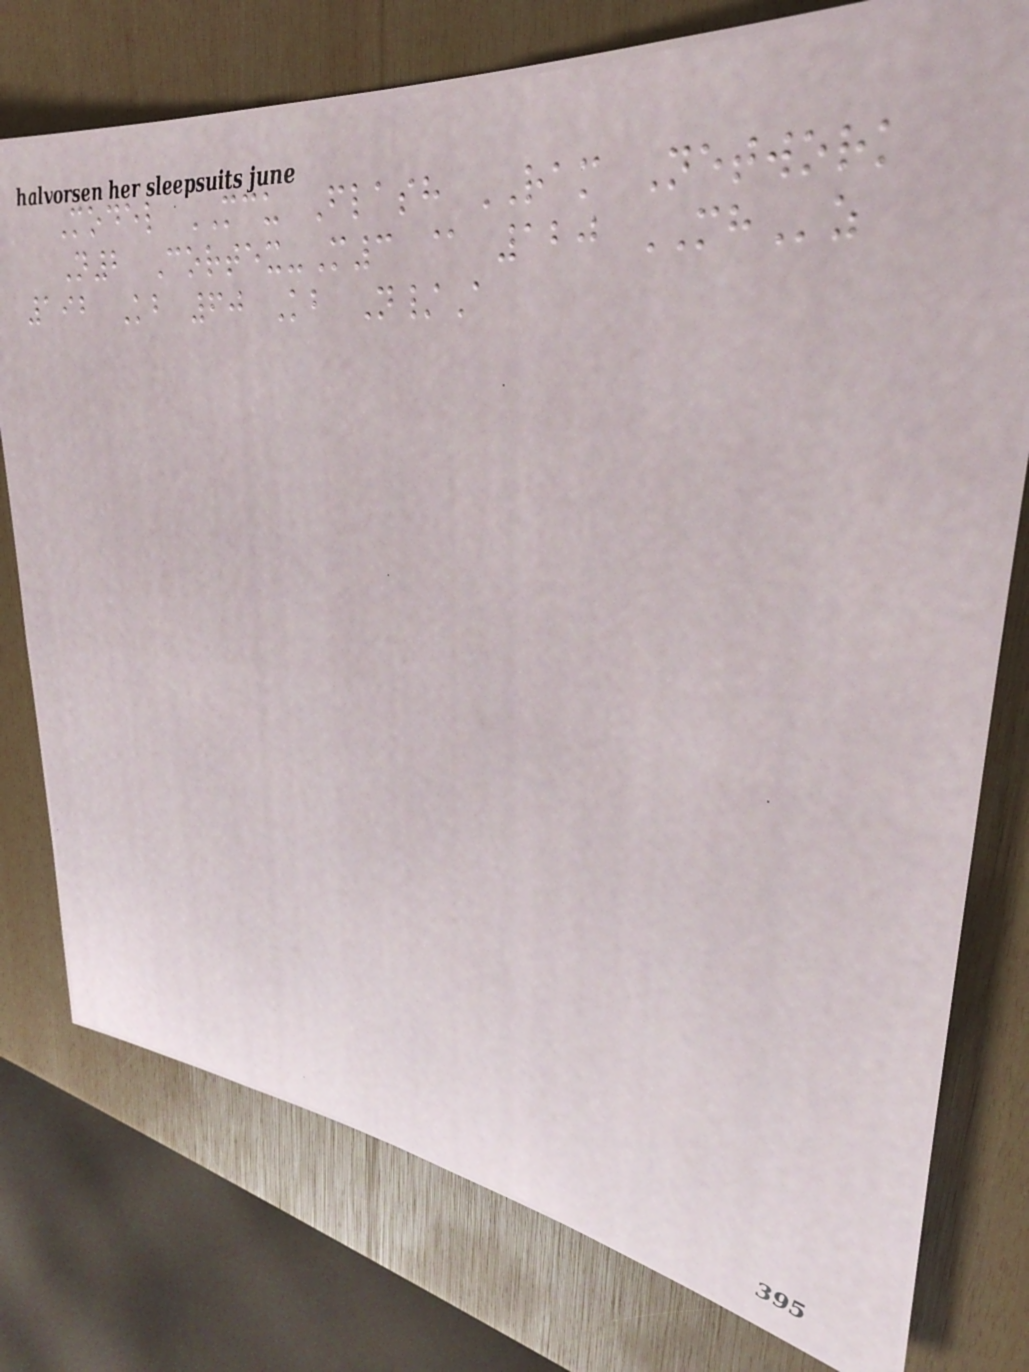Model MCU Flash RAM Network
N2 Cortex-M3 @ 120 MHz
192 Kb 60 Kb N/A
